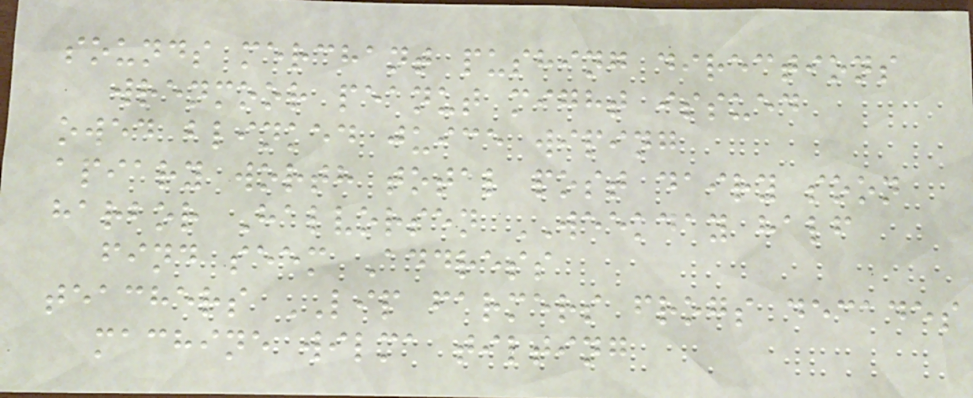sounds merchant pushing directions
wrenmoor peanut might issued
owed blinked juice wiping
apiary worth total post dairy soon
harbor Halvorsen WEEKDAY half
find seem Address
teachers LIP farmers frogs decades
machine wilma tilting
